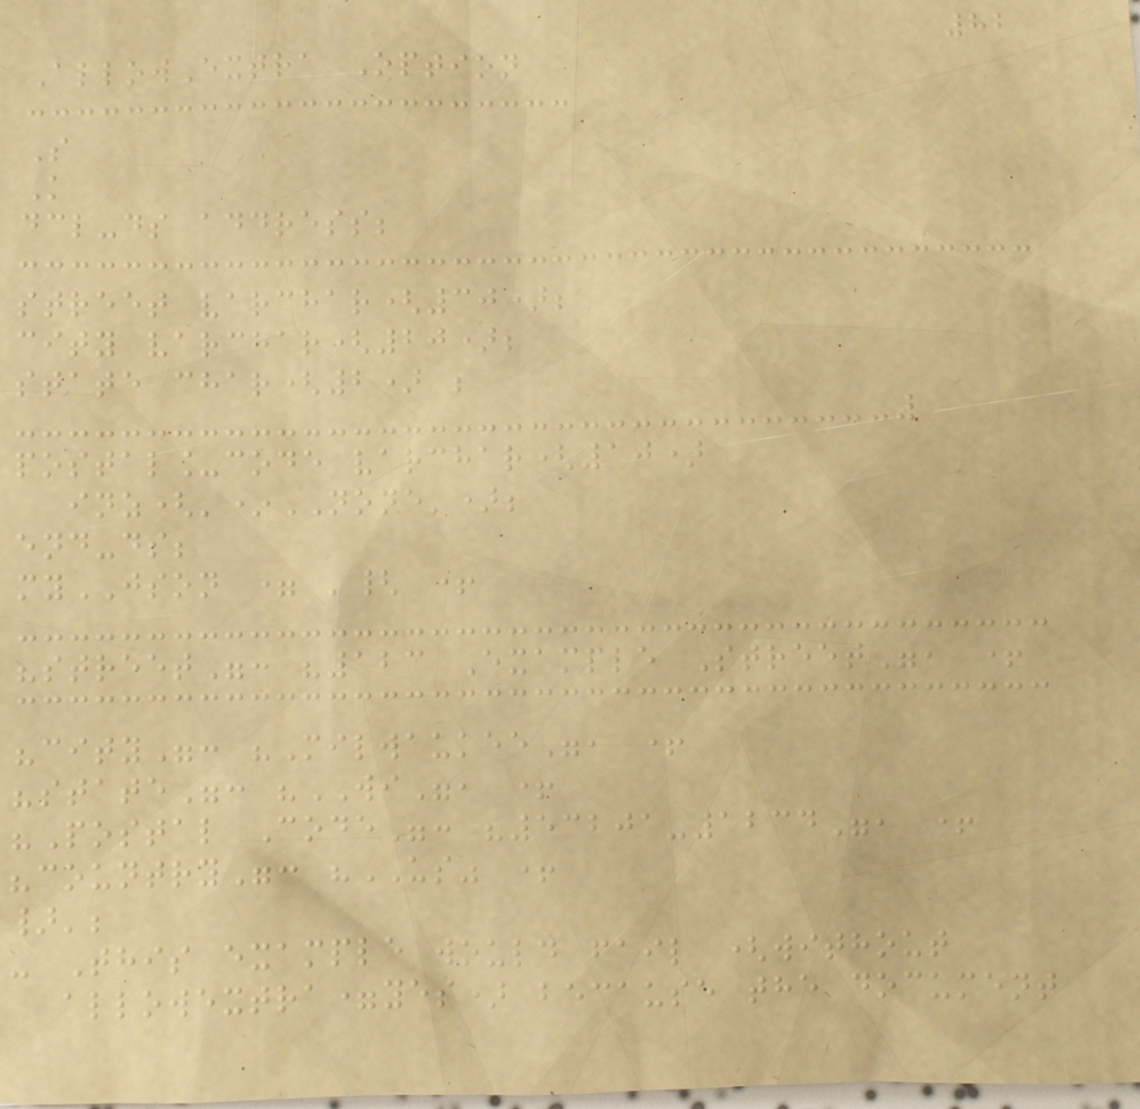82
AllowExtra Option
S
K
dcl-ds address;
street varchar(30);
city varchar(20);
state char(2) ;
postal_code varchar(10)
inz('*NONE');
end-ds;
myJSON = '{ +
"street": "123 Example Street", +
"city": "Milwaukee", +
"state": "WI", +
"Postal Code": "53201-1234", +
"country": "US" +
}';
- This example would fail (without
allowextra=yes) because the document
